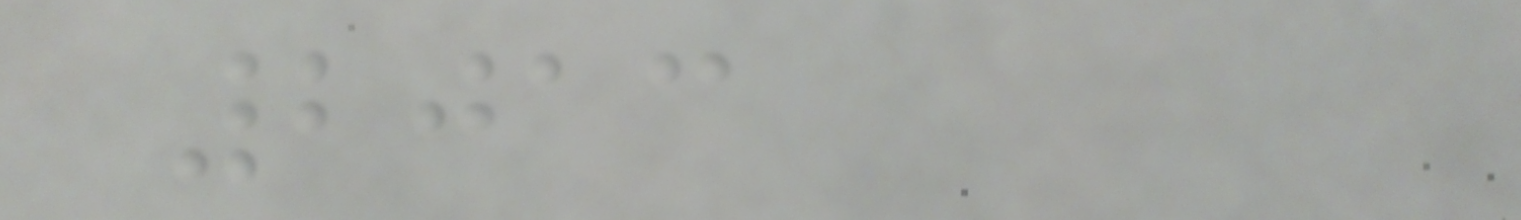2013
